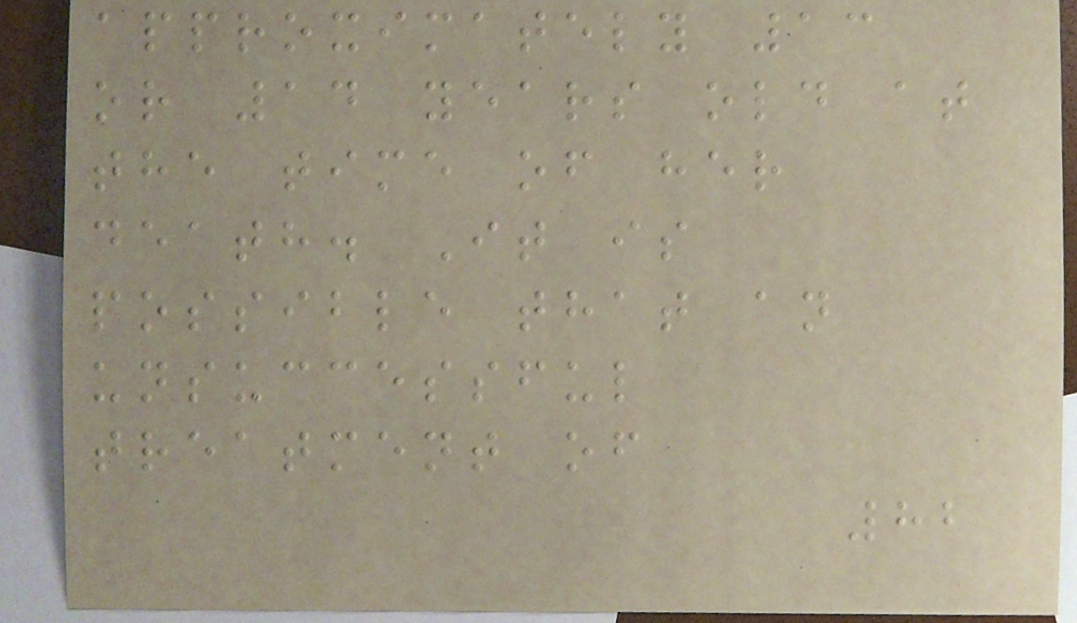approximately 13
or 14 years old at
the time of her
death. It is
possible that an
unsuccessful
treatment of
82
